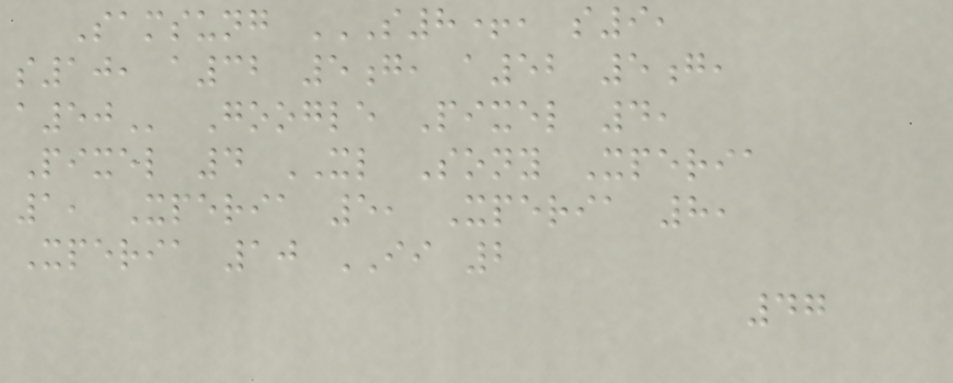Samsung S8+, S9,
S10, A32 5G, A52 5G,
A50 Google Pixel 4,
Pixel 4 XL Sony Xperia
1, Xperia 5, Xperia 8,
Xperia 10 II 2
47
